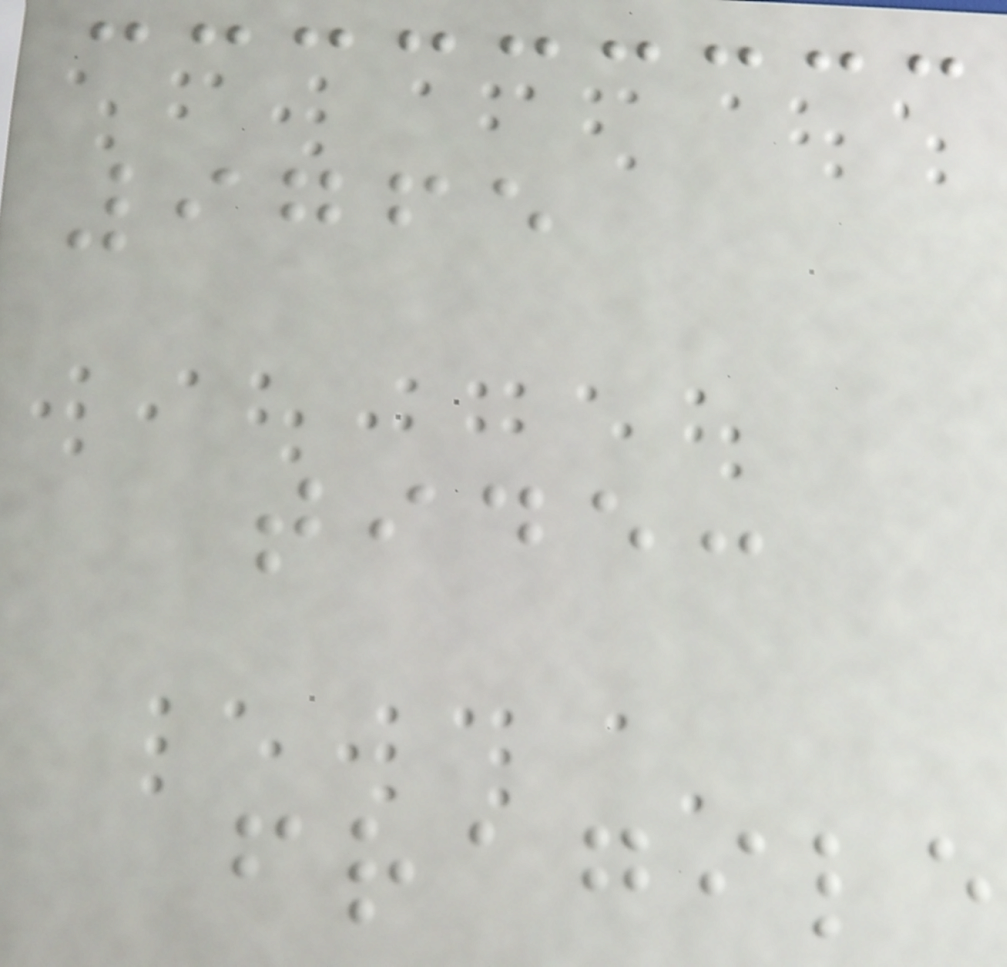9765
tide:
fragile
